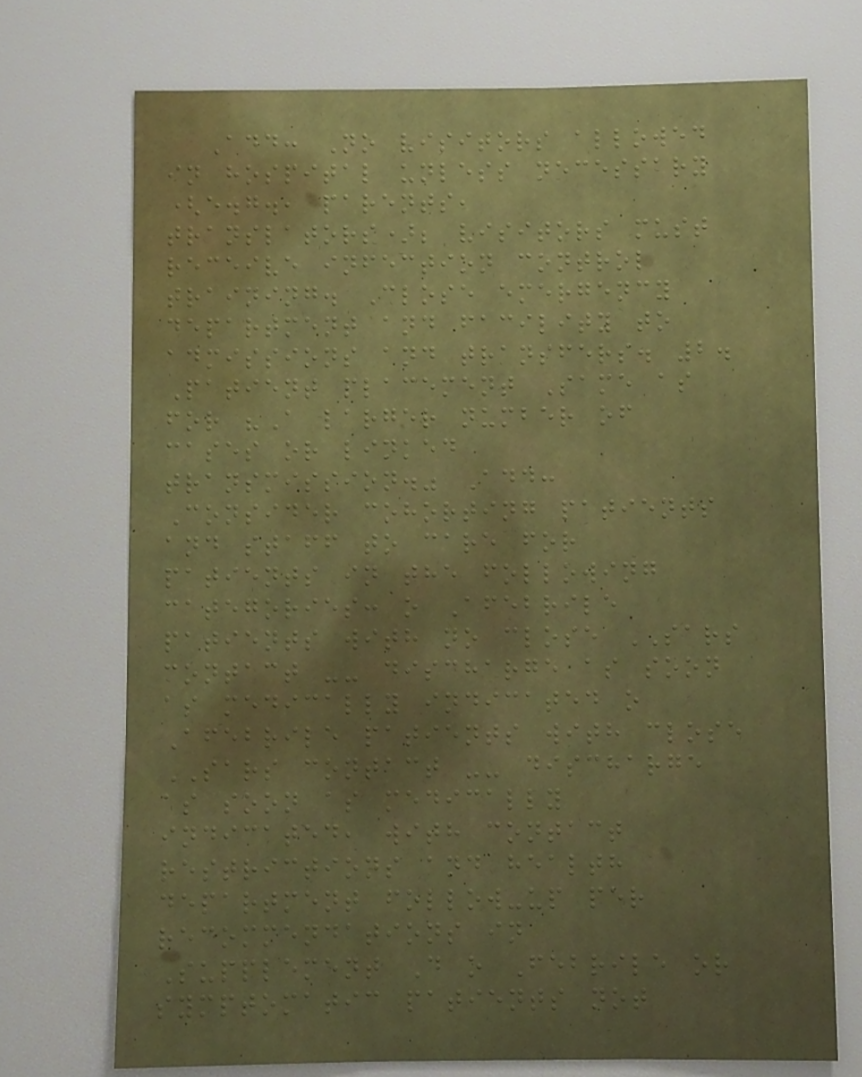Add: No visitors allowed
in hospital unless necessary
(e.g., parents,
translators); visitors must
receive infection control
training. Close emergency
department and facility to
admissions and transfers. 2.
Patient placement Same as
for "A larger number of
cases or linked
transmission." Add:
Consider cohorting patients
and staff to care for
patients in the following
categories: o Afebrile
patients with no close SARS
contact -- discharge as soon
as medically indicated o
Afebrile patients with close
SARS contact -- discharge
as soon as medically
indicated, with contact
restrictions and health
department follow-up per
recommendations in
Supplement D o Febrile or
symptomatic patients not
